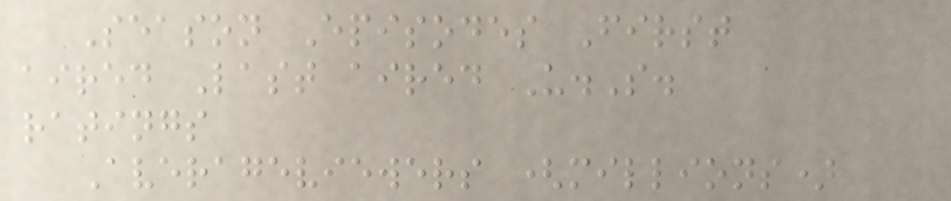Season Episodes First
aired Last aired U.S.
ratings
Averageviewers (millions)
